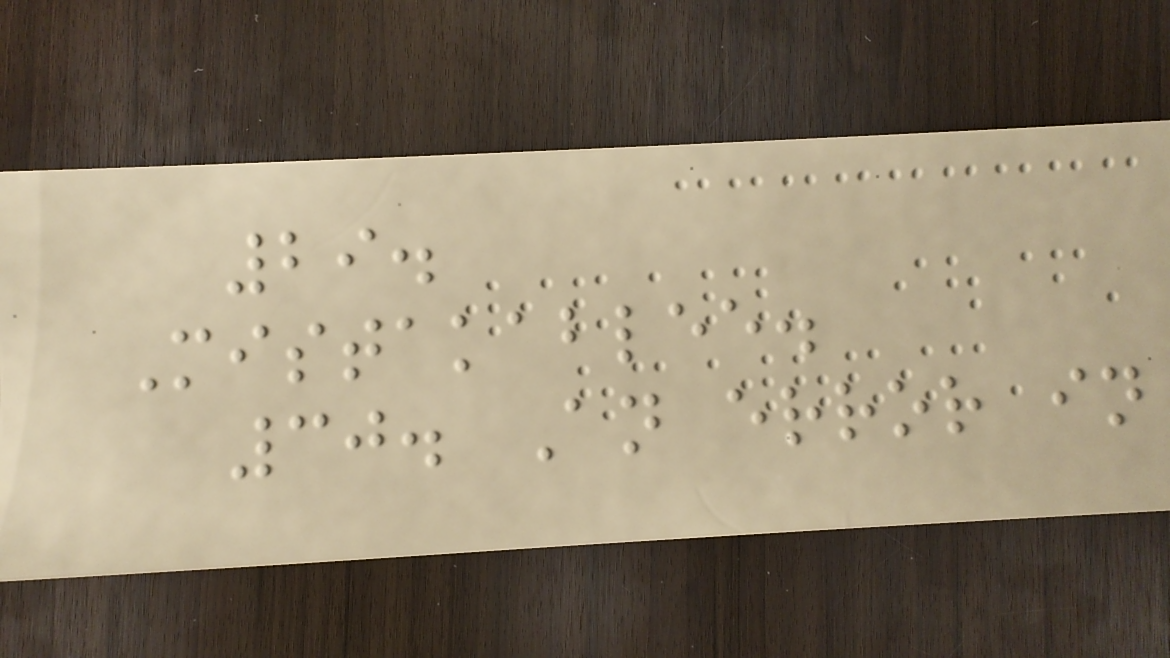29.
Mistakablee.
30. An error in
